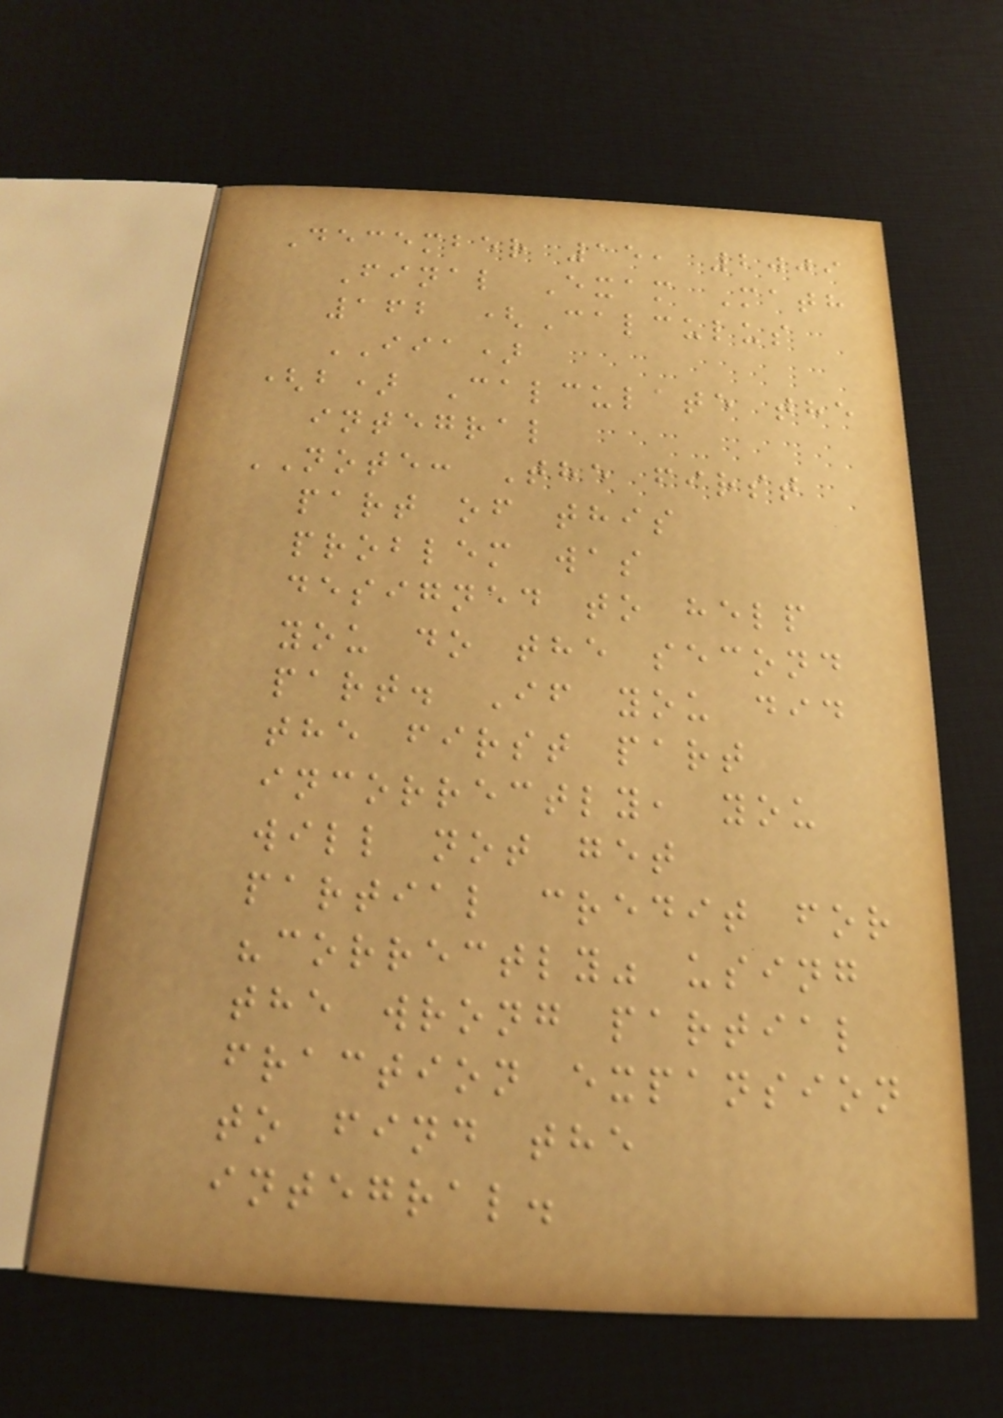December 15, 2009
Final Exam Math
162 (Calculus
IIA)
(b) Calculate the
integral
NOTE: The first
part of this
problem was
designed to help
you do the second
part. If you did
the first part
incorrectly, you
will not get
partial credit for
"correctly" using
the wrong partial
fraction expansion
to find the
integral.
